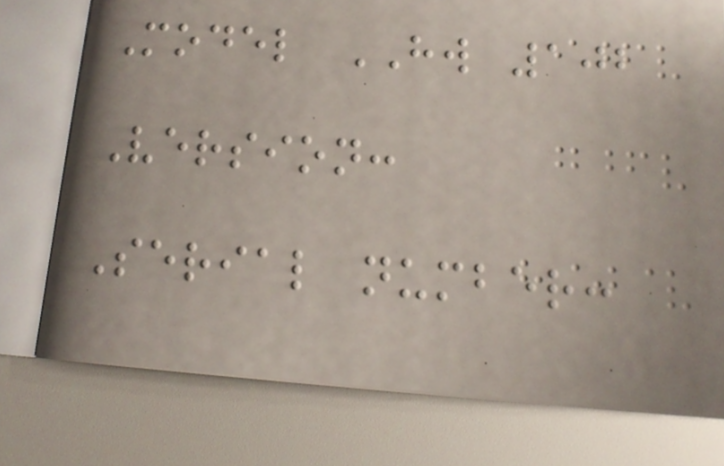Model HW 102
Version:
Serial number:
